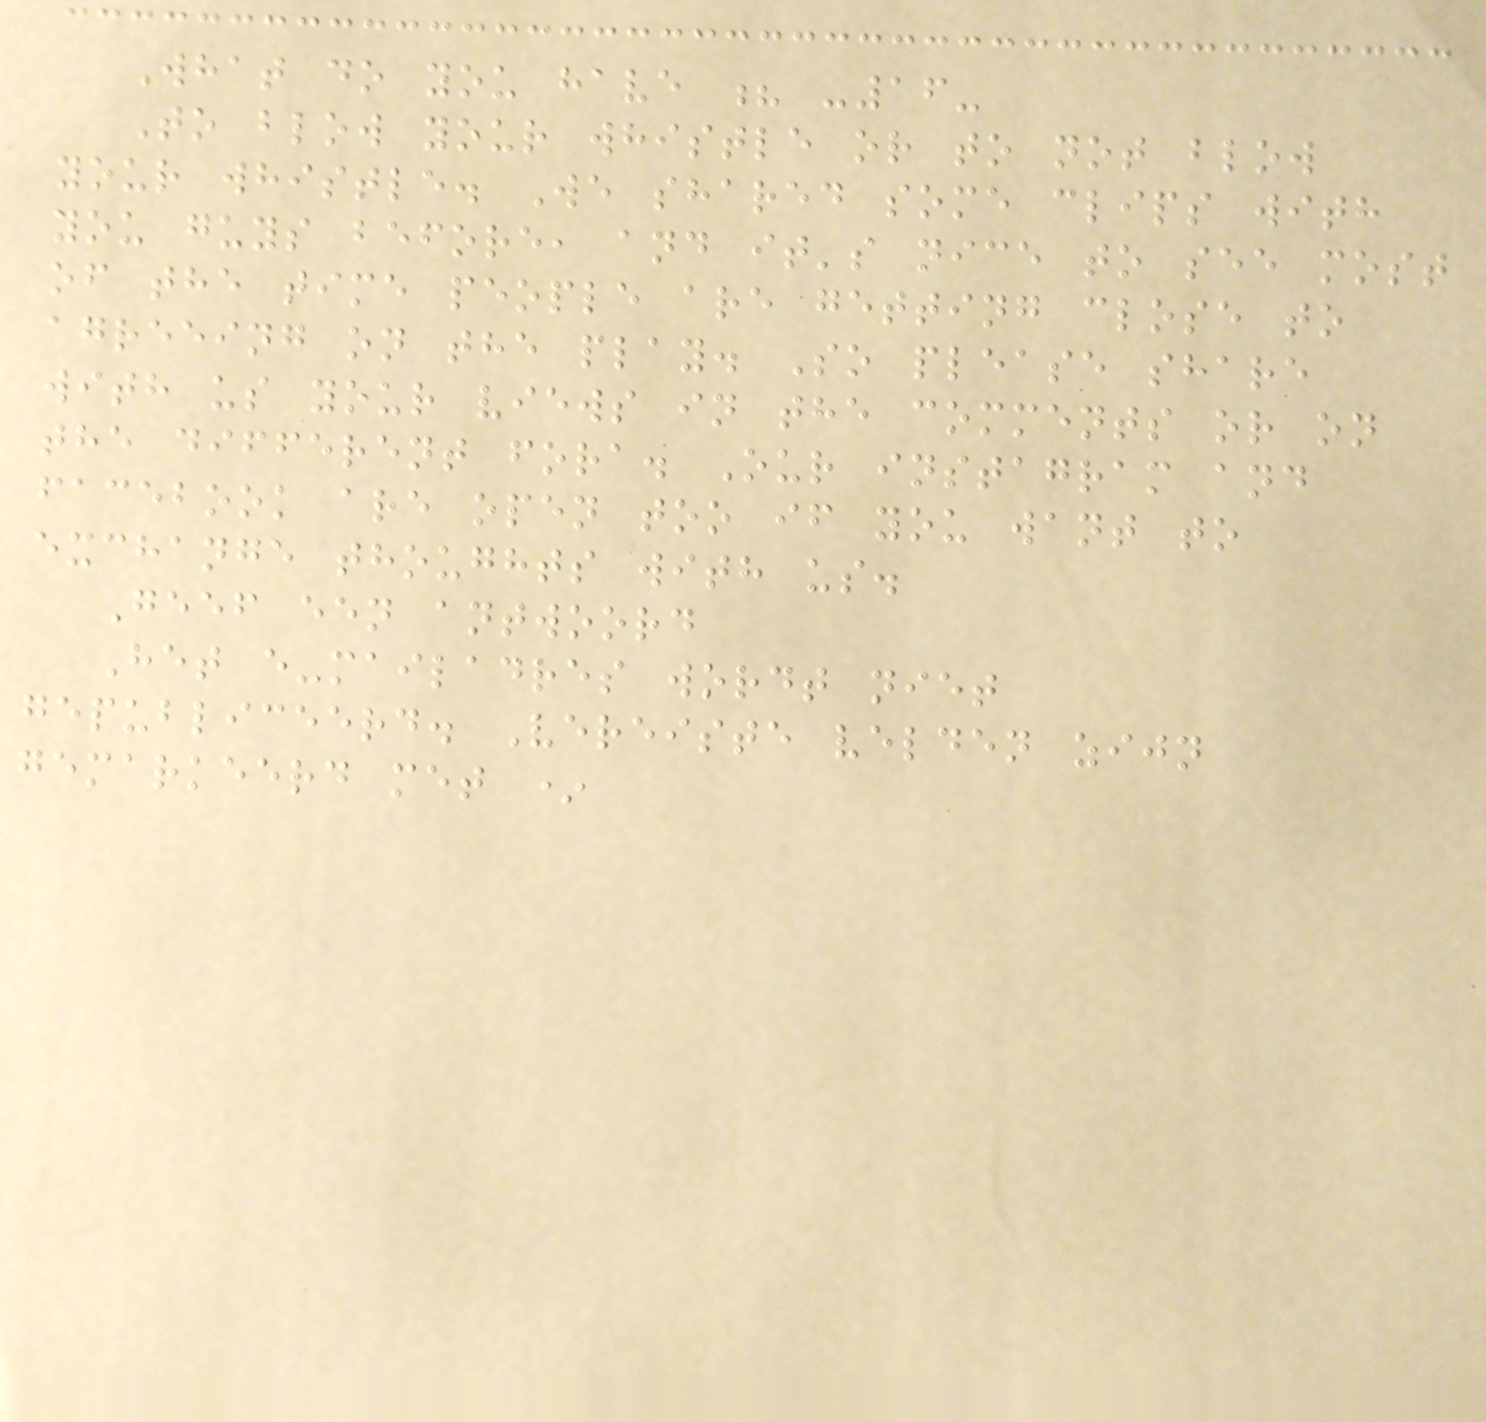What do you have ? -16-
To blow your whistle or to not blow
your whistle. We shared some clips with
you guys before, and it's nice to see most
of the time people are getting close to
agreeing on the play. So please share
with us your views in the comments or on
the different fora. Our instagram and
facebook are open too if you want to
exchange thoughts with us.
Geef een antwoord
Het e-mailadres wordt niet
gepubliceerd. Vereiste velden zijn
gemarkeerd met *
